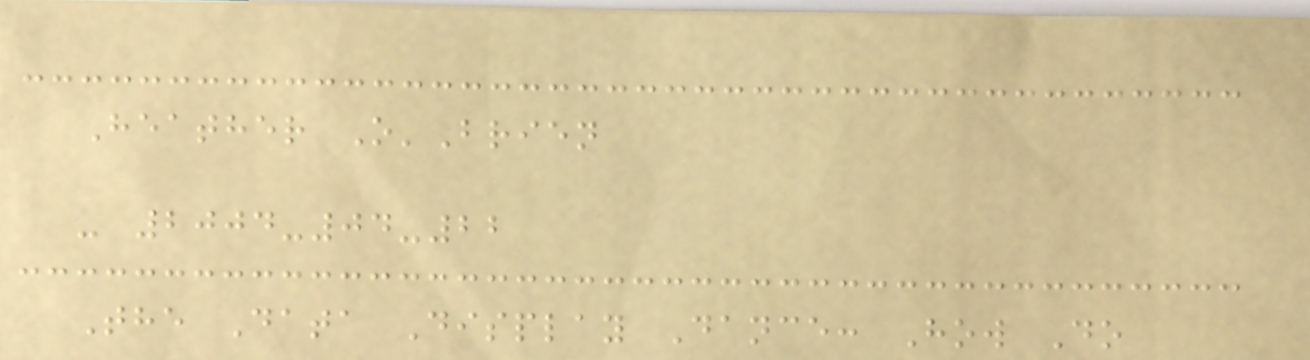Heather O'Brien
- 2004-04-22
The Data Display Dance: How Do
